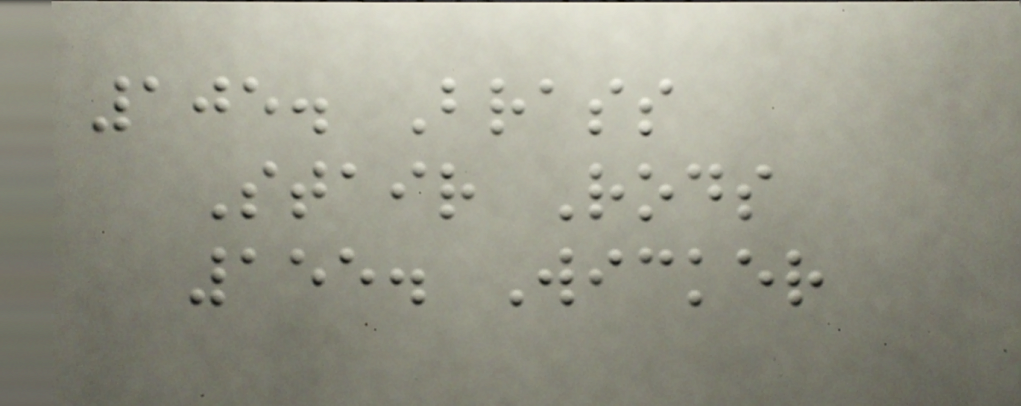105. Brass
Stair Rods
155. Wicker
